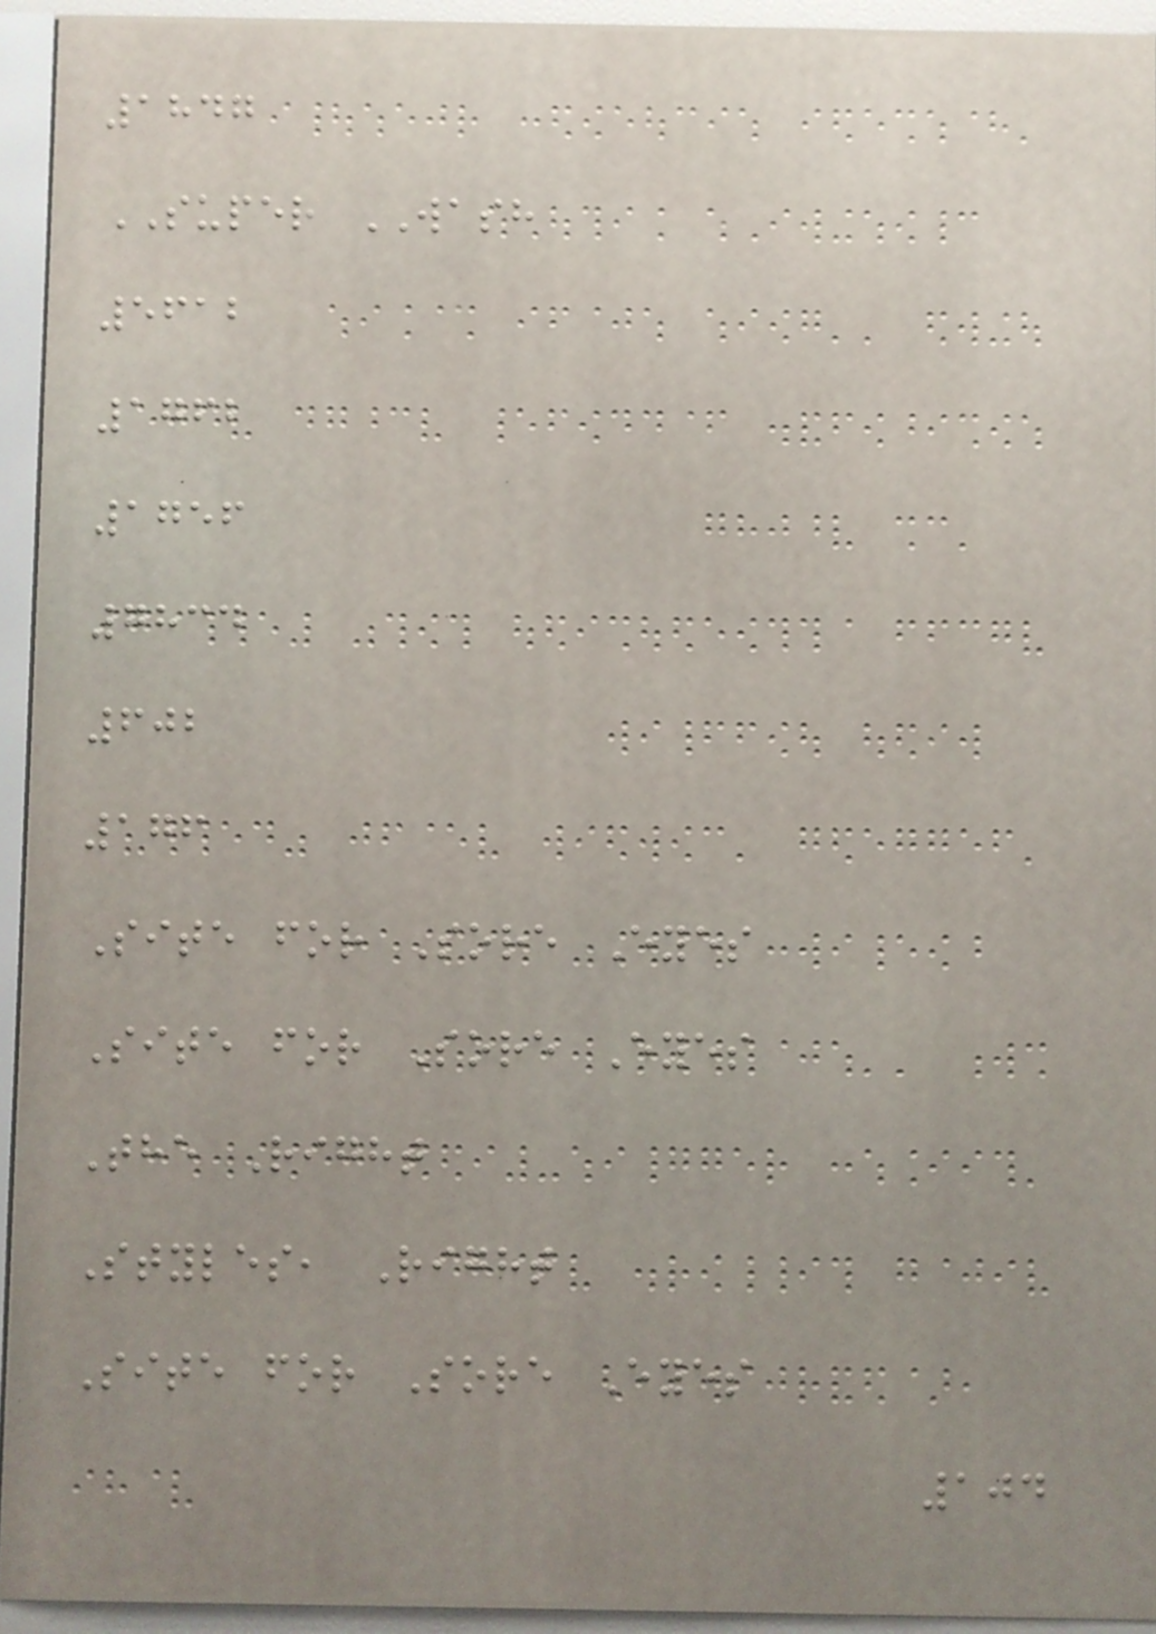1847
SUPER WASH
5612
1762
1756
7834
602
176
Site for Sore Eyes
Site for Sore Eyes
The Right
Styles, Right
Site for Sore Eyes
104
